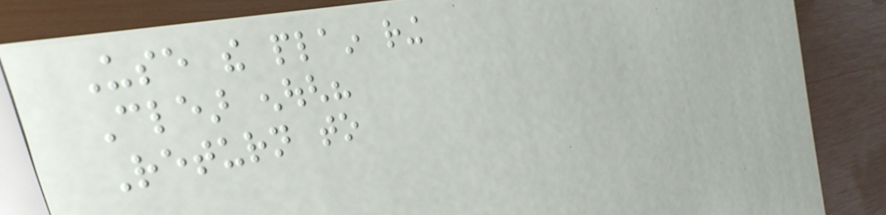Use the plain ring
Clear enough?
Return to
